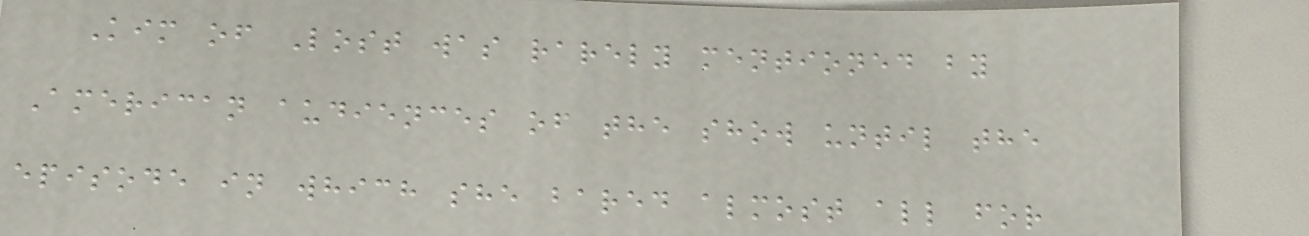Kim of Lost was rarely mentioned by
American audiences of the show until the
episode in which she bared almost all for
